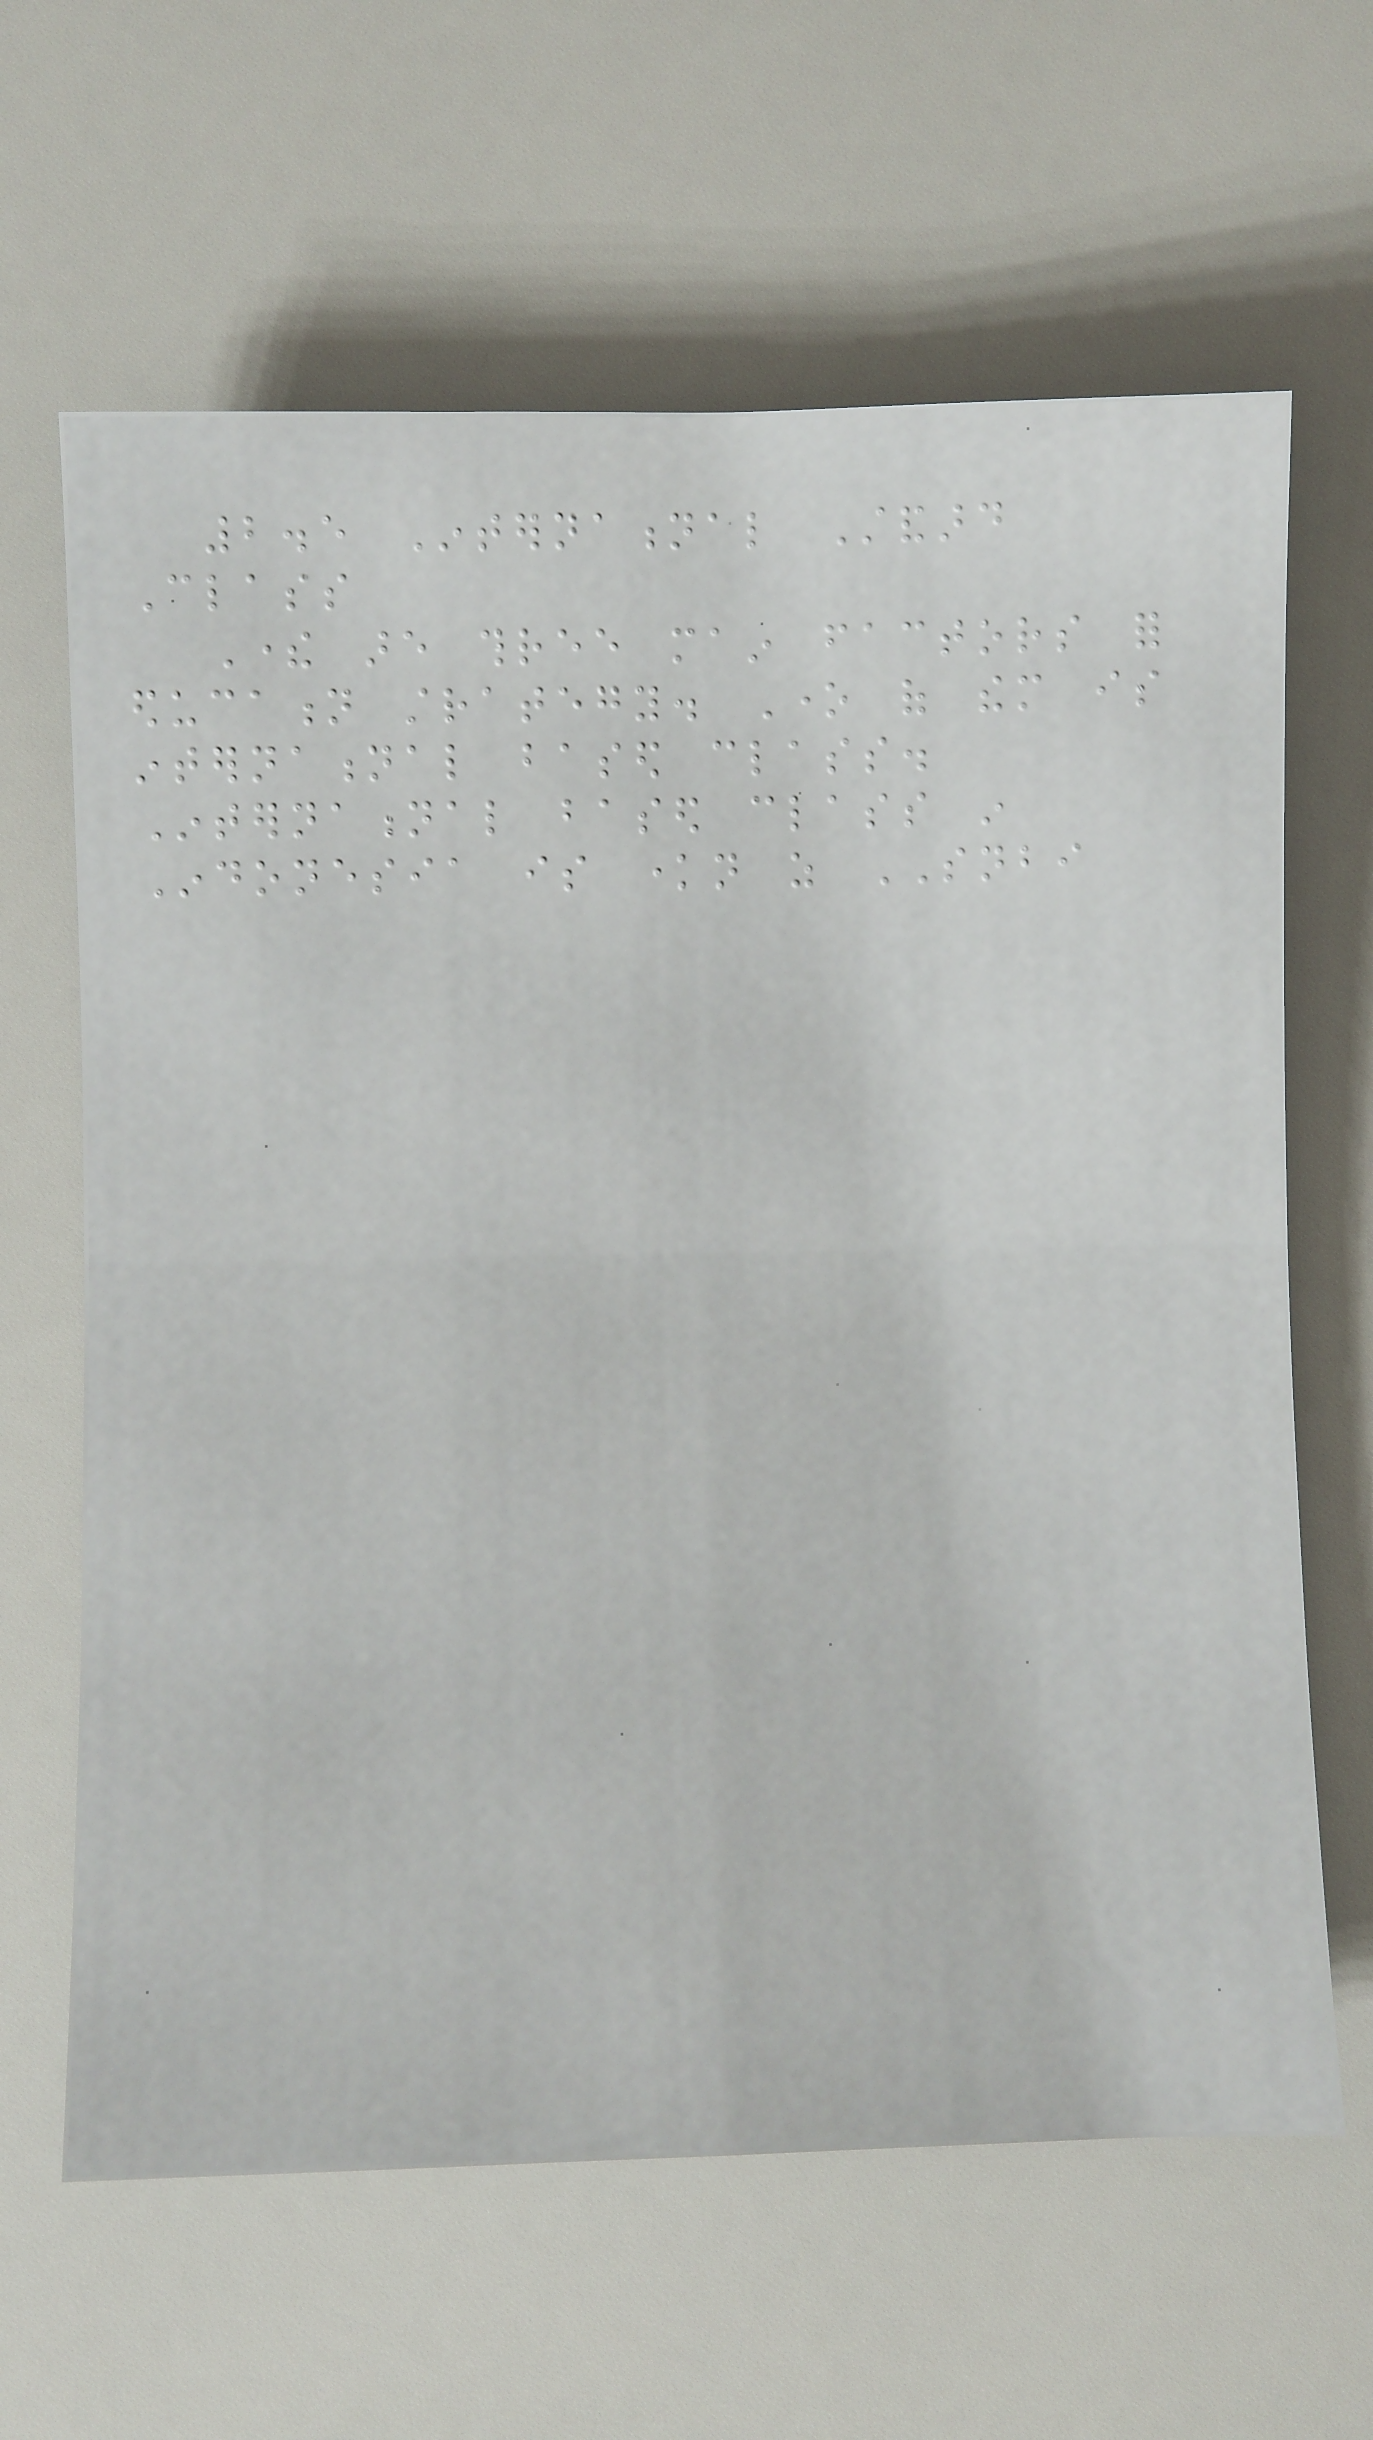2.5 International Standard
Class
There are three main factors for
education strategy. One of them is
international based class.
International based class in
Indonesia is known as SNBI
